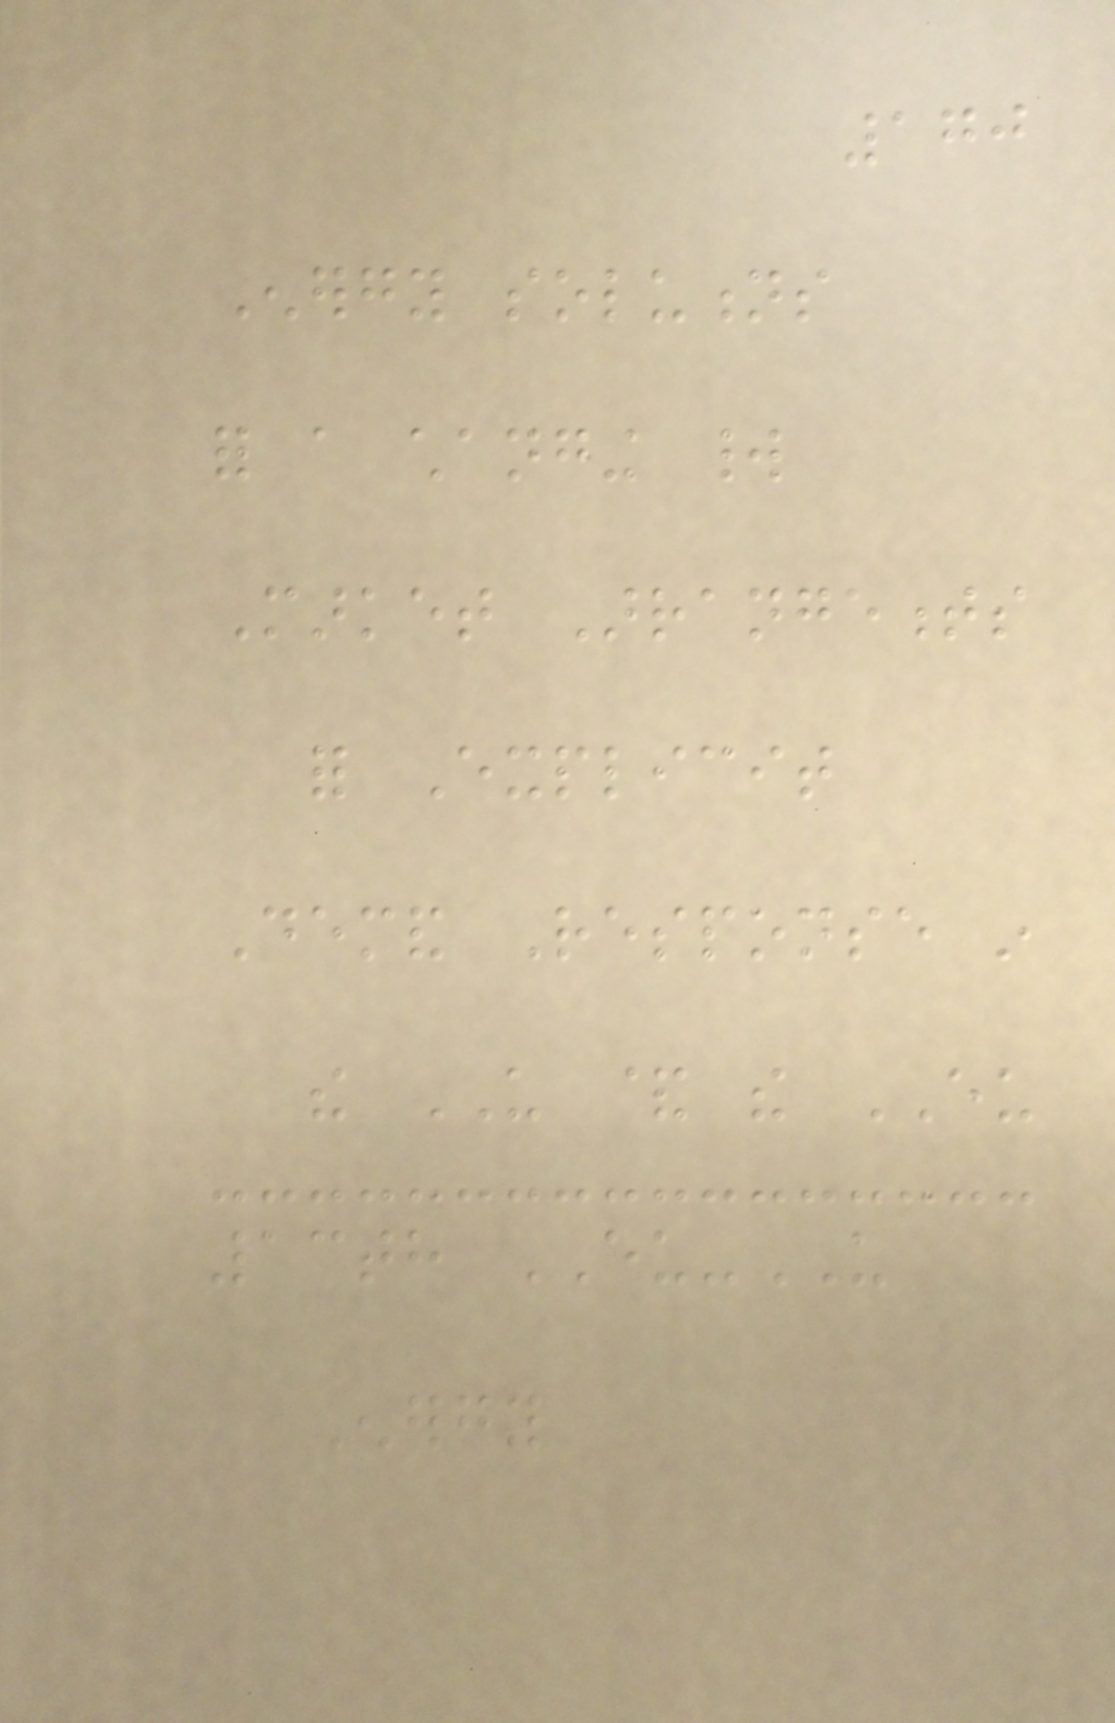170
Energy solutions
for a changing world
Market Arrangements
for Explicit
Demand Response in
the US & the EU
13th EU-US
Energy
